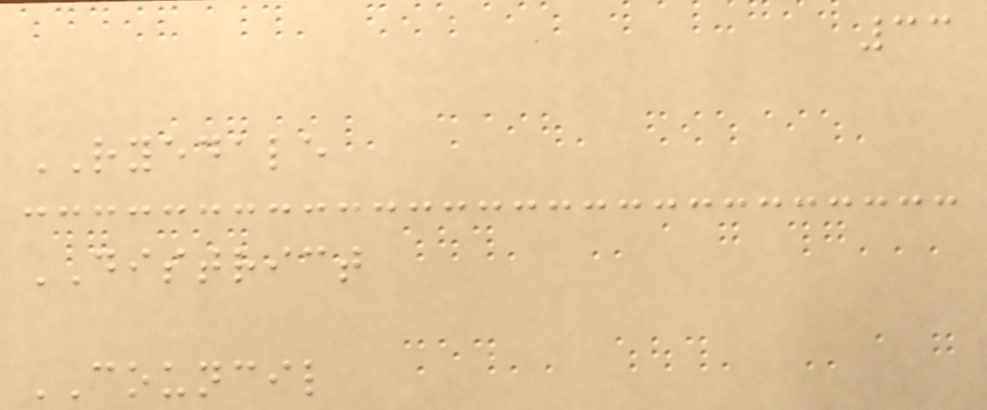33
RYEDALE
DISTRICT
COUNCIL
